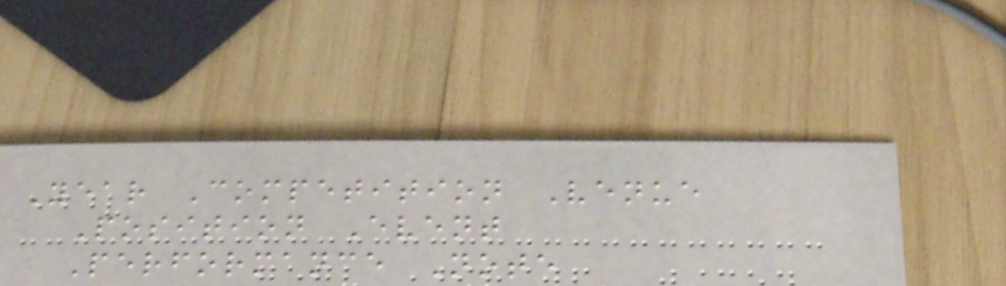Year Competition Venue
Position Event
Performance Note
